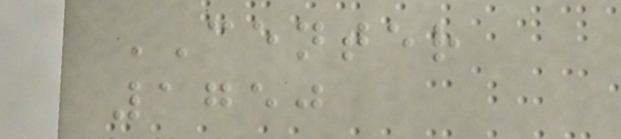CENTER
1750
